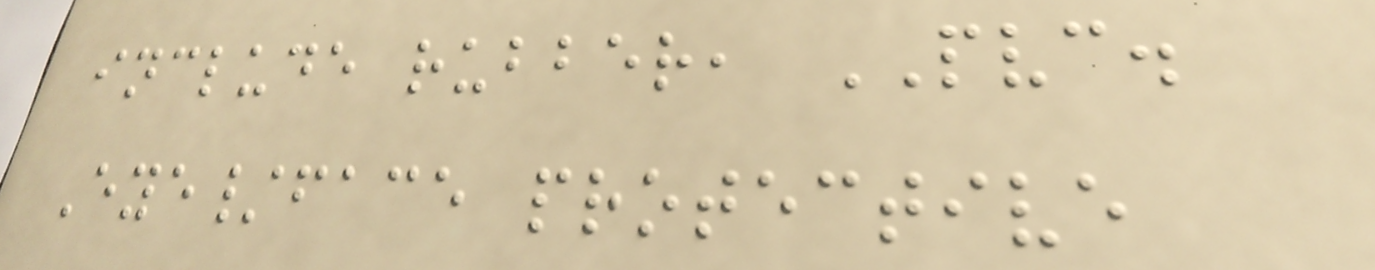include rubber, PVC.
Eye/face protective
